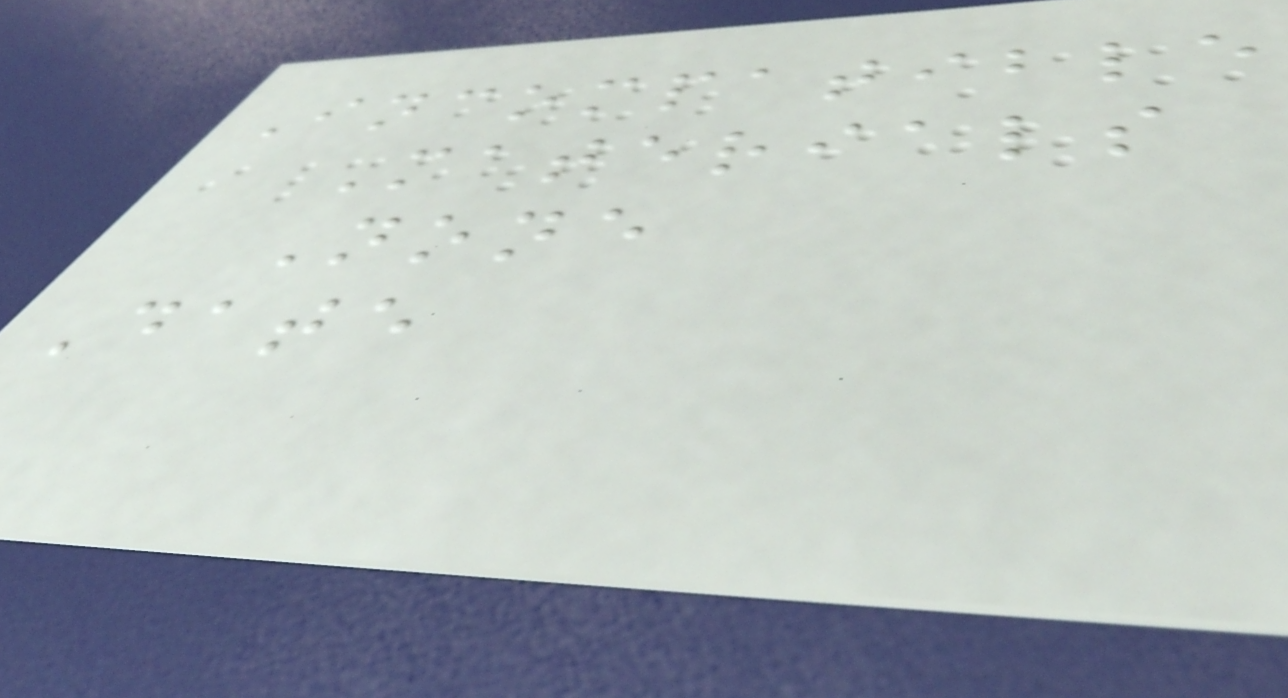Incompatible
Materials
None
Date
